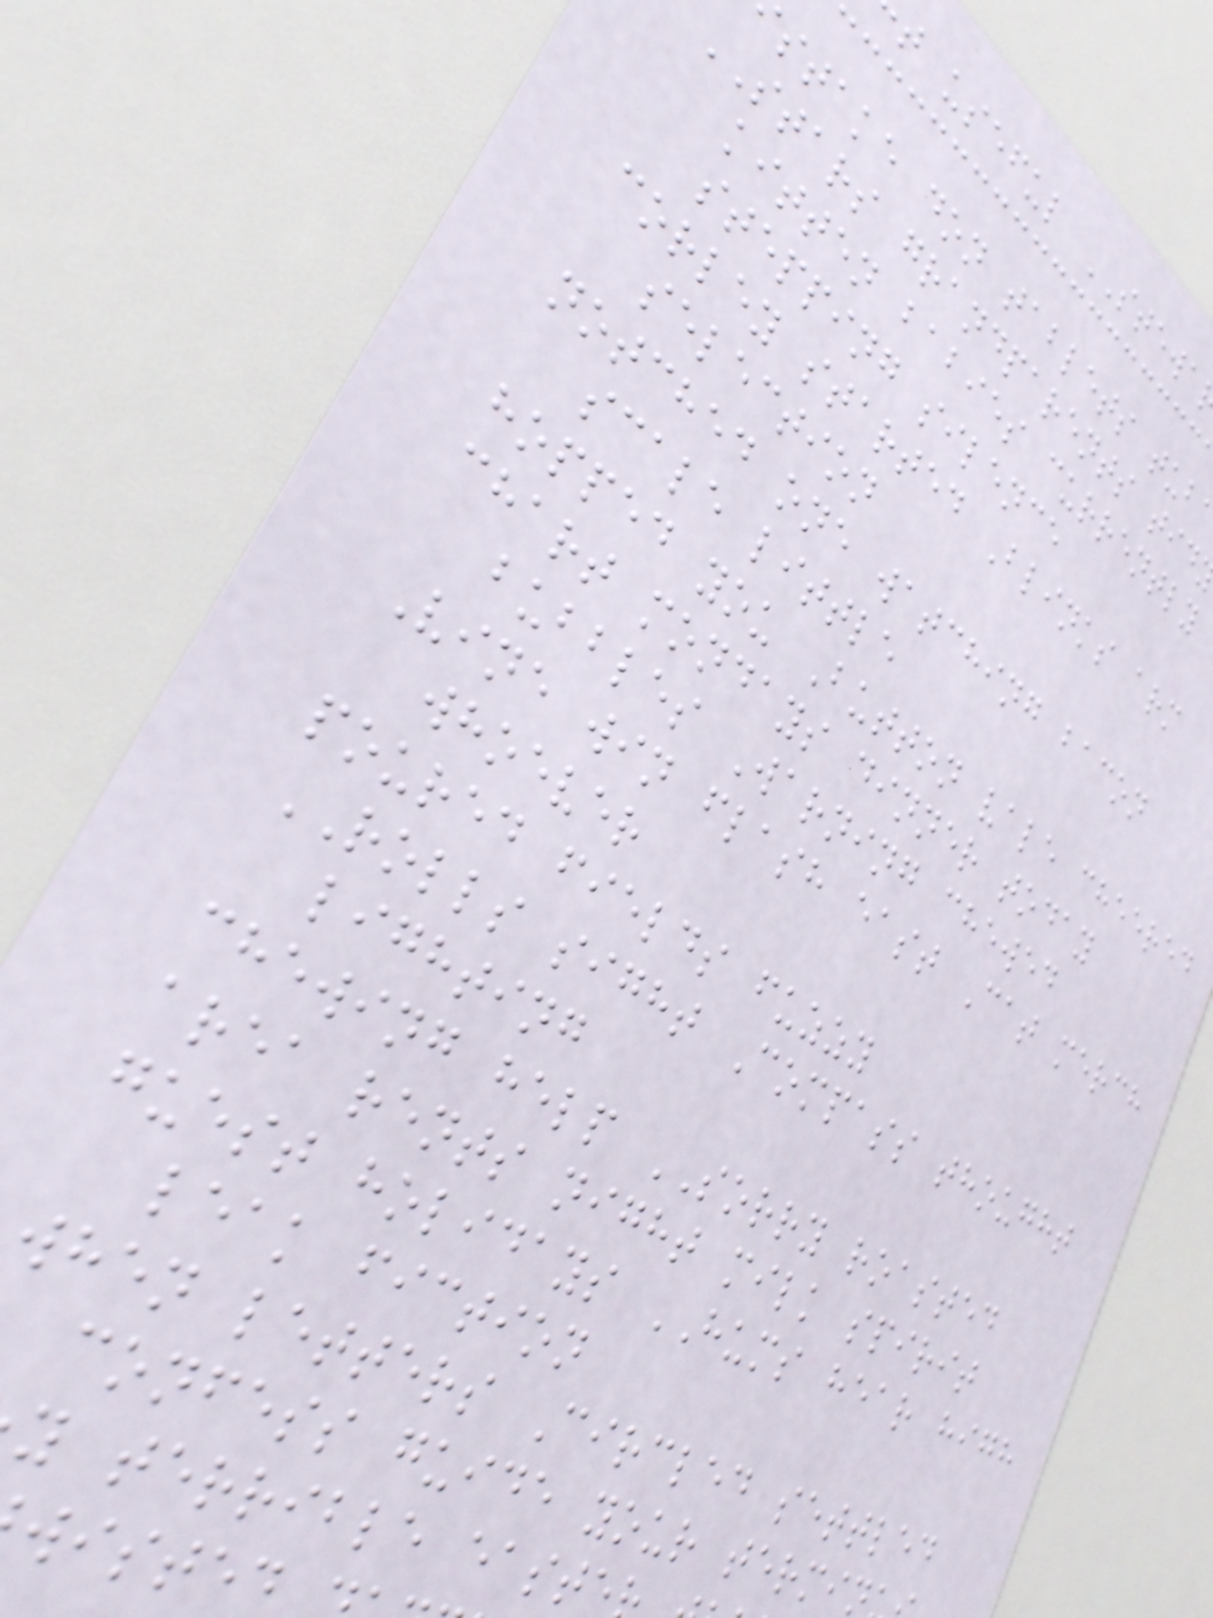t useful STEWA
stake don tablets tub
STARS grandparents tid
kitten babies currently
stepping silence
corley started Blinks arm
selection
notched one watching bacon
scale little
hopped you Button vale cheered
chart mondays dinner today
bubbles Warning chewed
Vine win flash east Cat merch
whoever
poured fields fuzzy
ROLLS sight Compass thought
lighting
chewing help SORRY roasted
area rents night milk spirit
guest holidays HUMS hear high
leak fiction
when letters Circled settled
confess guide your termin
y terrible easte
wisted
